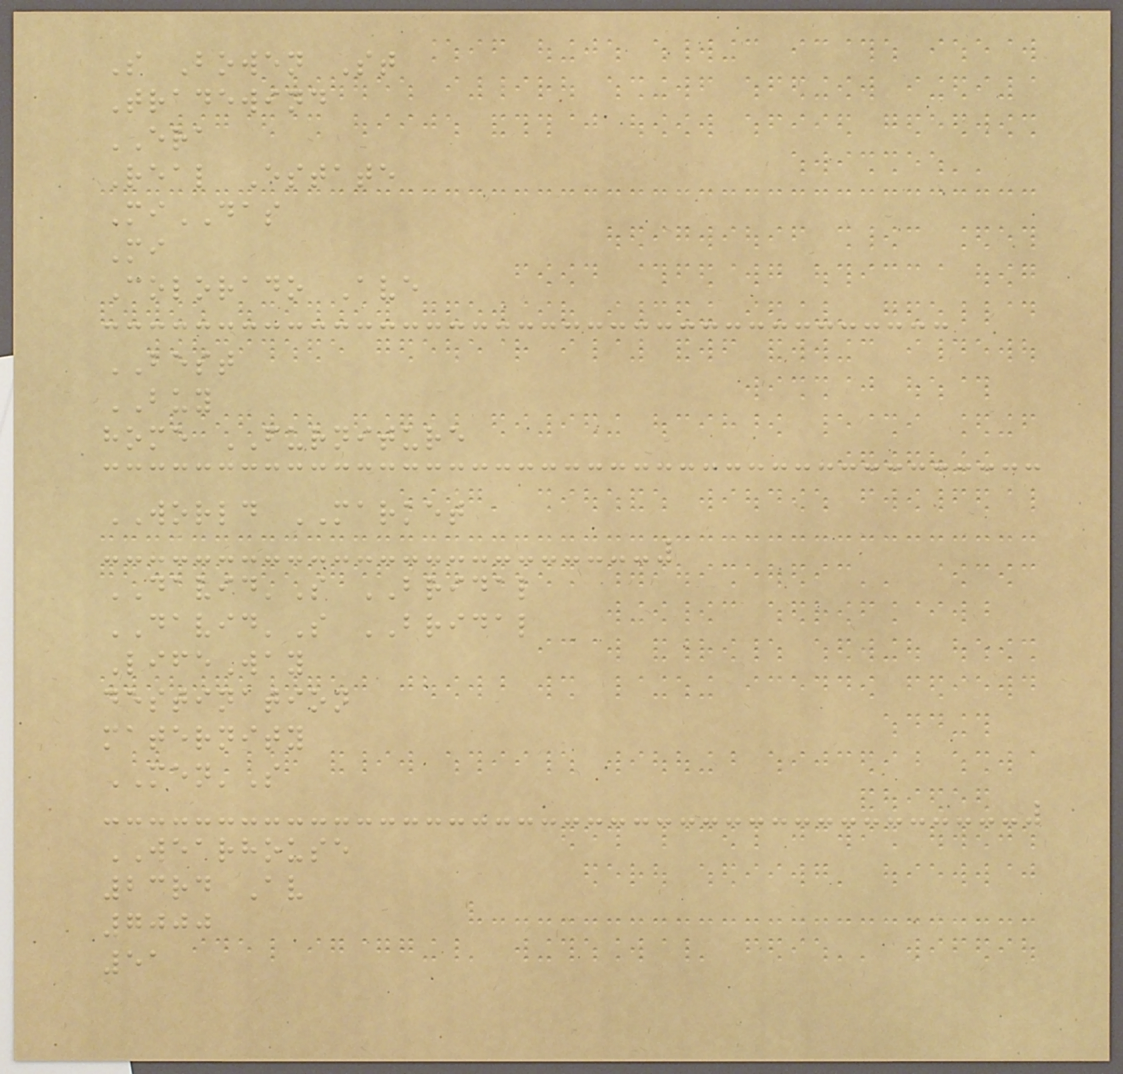S Bowen St
Tradewind
ERA
Real Estate
MiDAS
Mi
Colorado Ave
BEST
BUY
home FURNITURE
WORLD MARKET
DAVID'S BRIDAL
DAVID'S BRIDAL
LifeWay
destination
maternity
MEN'S
WEARHOUSE
23rd Av
7000
51
